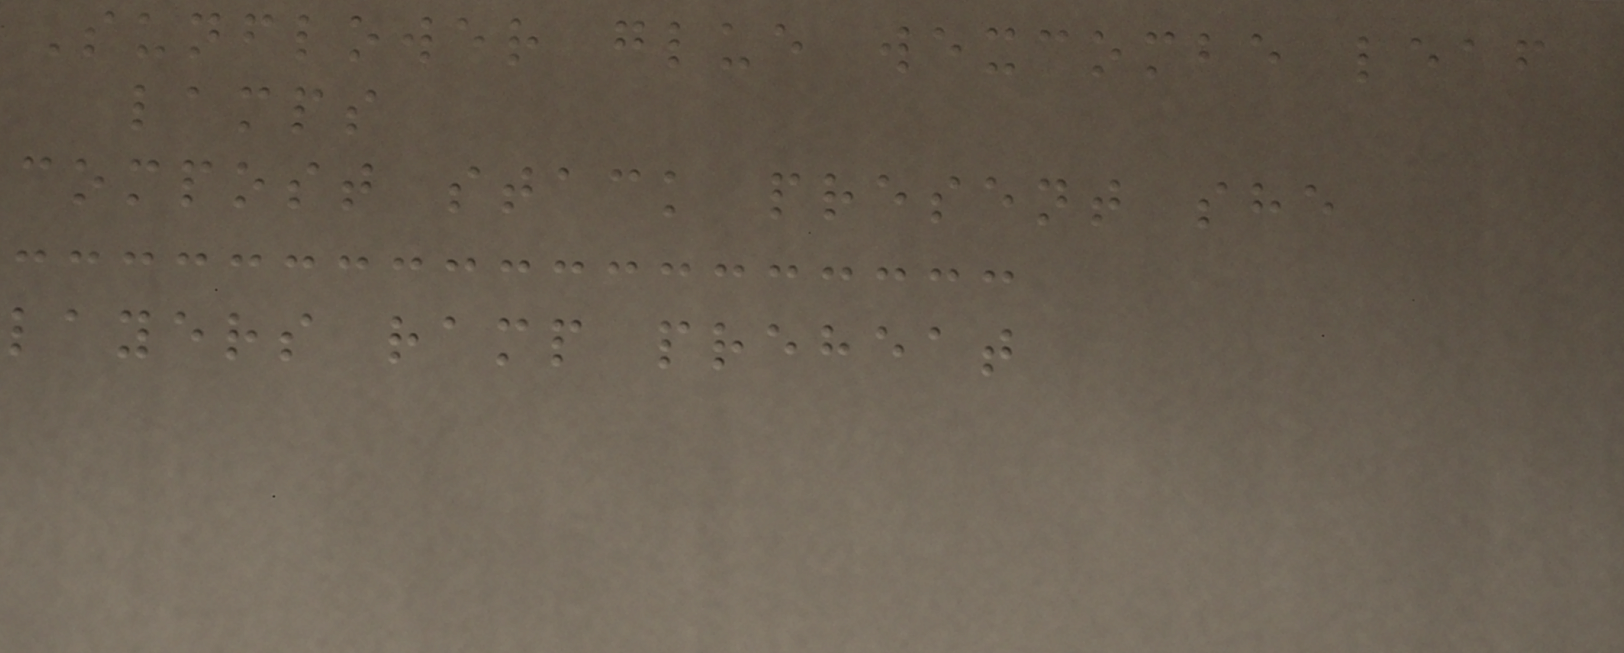Sunflower glue wexcombe leaf
lamps
compost stack present she
layers ramp preheat
